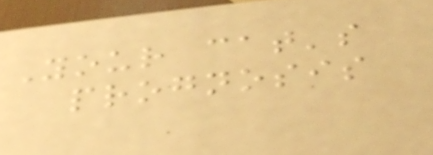Your cat's
prognosis
